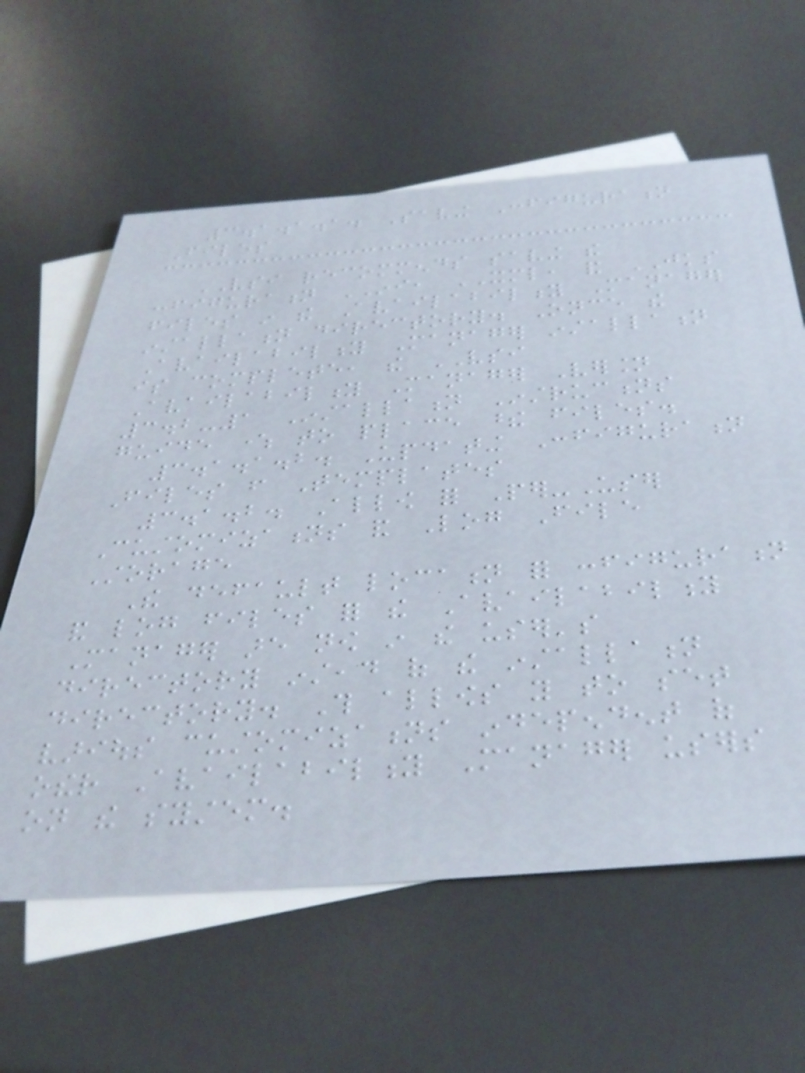3.1.1.1. Saving Configuration
Files
VSI recommends saving the
configuration INI, XML, and JKS
files in the Availability Manager
installation directory. Once the
Availability Manager installation
is complete, the VSI
Availability Manager Version
3.2-1 Installation Instructions
guide where to place these files.
3.1.1.2. Updating Configuration
Files from Templates
3.1.2. Allow for Per-User
Customizations and Log File
Storage
The default location for configuration
and log files for the Availability
Manager are now in the user's
directory instead of the installation
directory. This allows you to set
various customizations independent of
other Availability Manager users
on the system.
